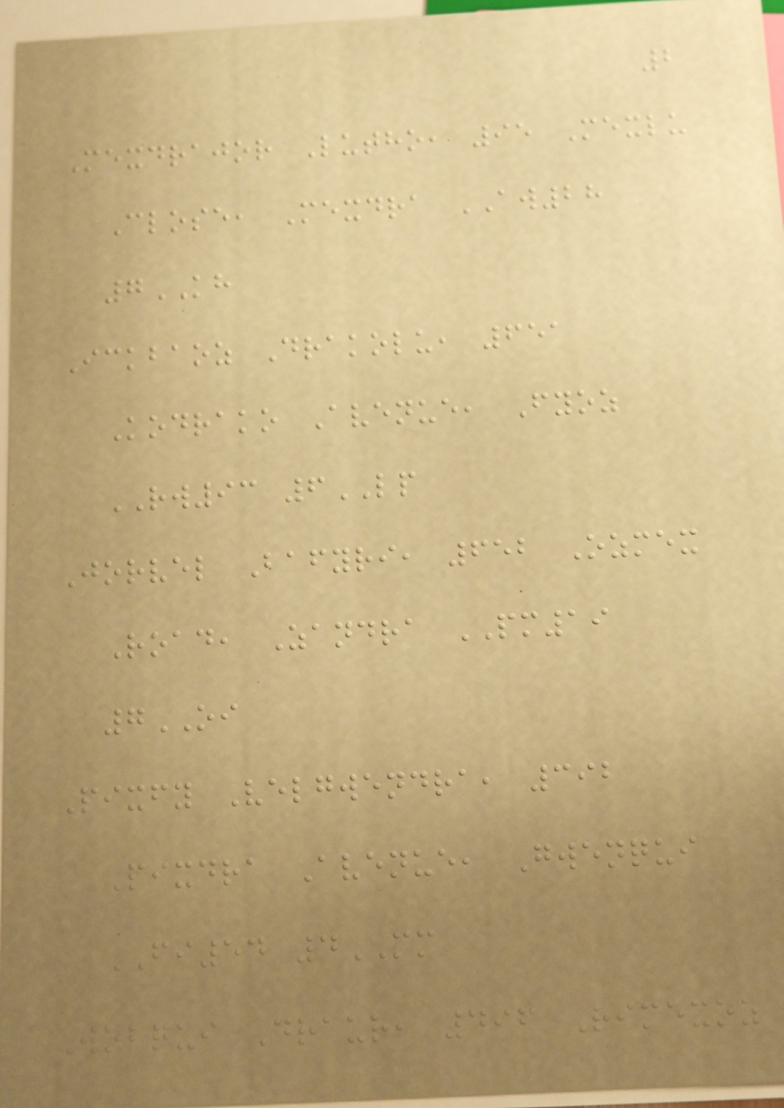2
Mexdrajor Lutho, 95 Mexlu
Close, Mexdra AW28
7KH
Ickbaoz Drakolu, 651
Kodrako Avenue, Fyoz
RW93 6LP
Jorvel Bafyri, 652 Ozmex
Road, Zandra PM19
7OI
Pixfy Velgwendra, 392
Pixdra Avenue, Gwenqui
FI54 4MM
Wobqui Draur, 496 Rimexoz
